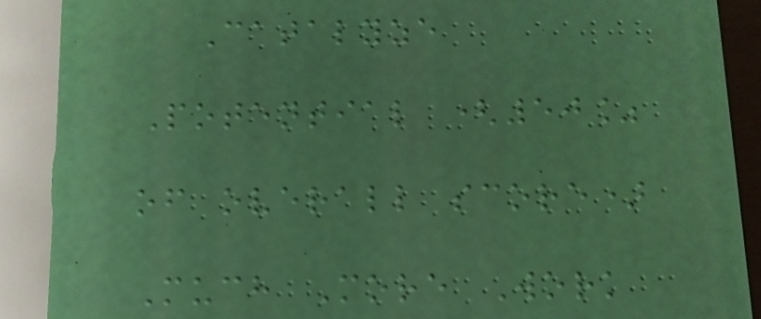Catalyze
Potential (50%
of overall score)
Much More Work
